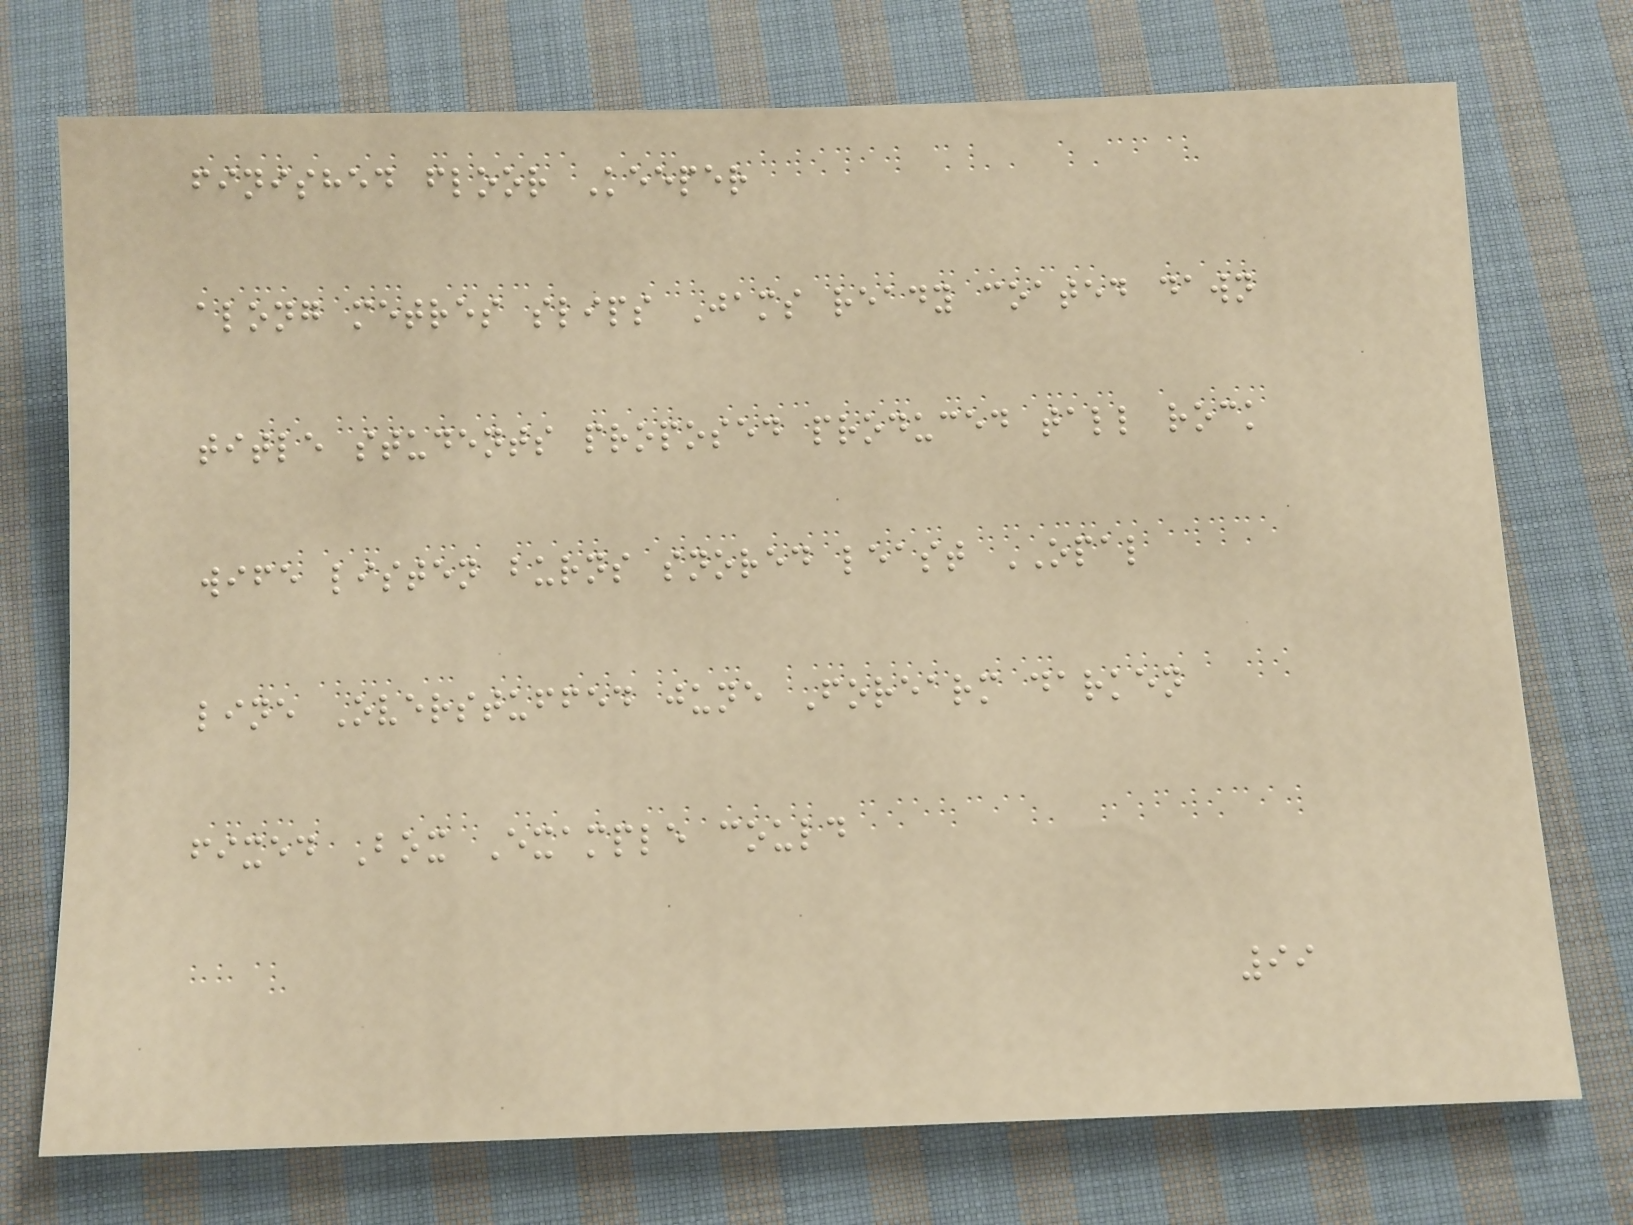finished floor Keeper
along metres slips Jams ready coated dawn
title students proposed produced tall rock
wife listen burns snored least OPAL
line Overstuffed june Forearm darken
fixed Box Example could
99
